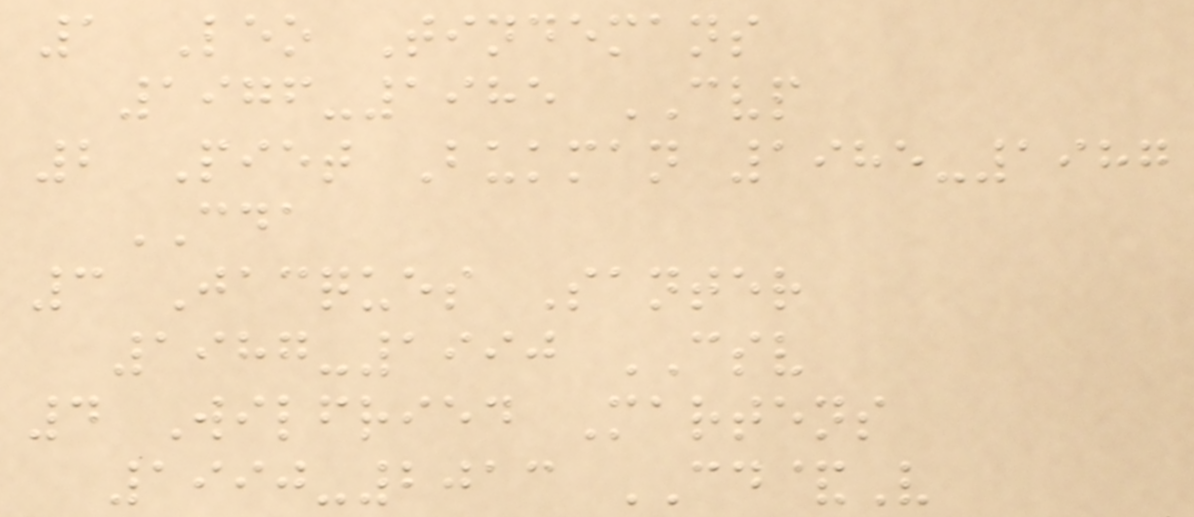1 Leo Tindemans
1976-1985 CVP
2 Piet Bukman 1985-1987
CDA
3 Jacques Santer
1987-1990 CSV
4 Wilfried Martens
1990-2013 CD&V
